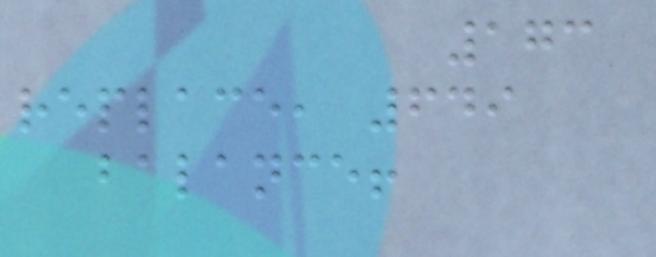173
replace, 649
balance!
